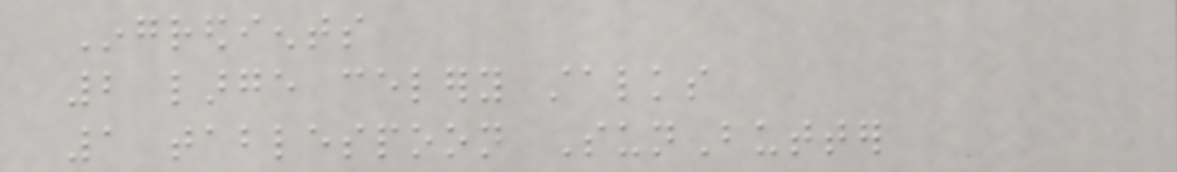Ingredients
2 large celery stalks
1 tablespoon SunButter
